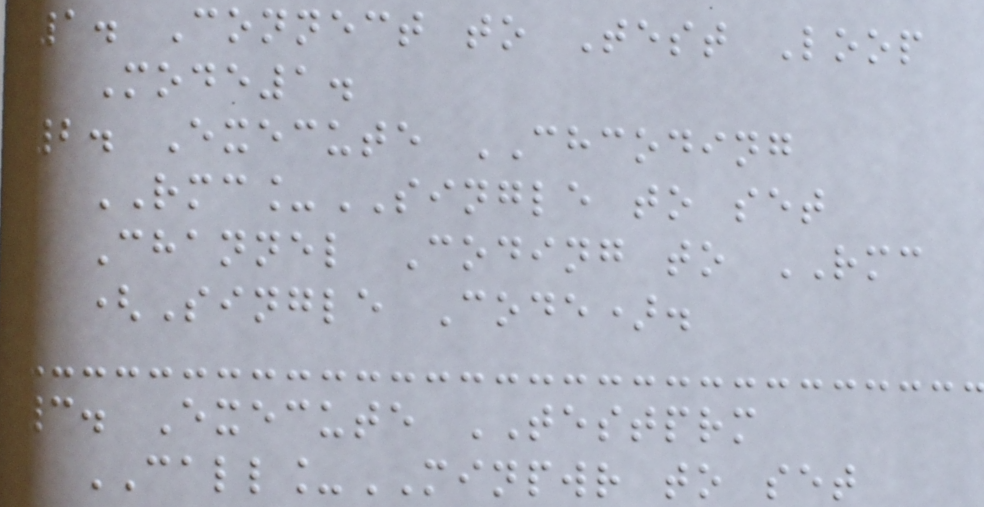1. Connect to Test Loop
Mode1.
2. Execute CHCODING
RMC_SINGLE to set
Channel Coding to RMC
(Single Code).
3. Execute TESTPRM
CALL_MINPWR to set
